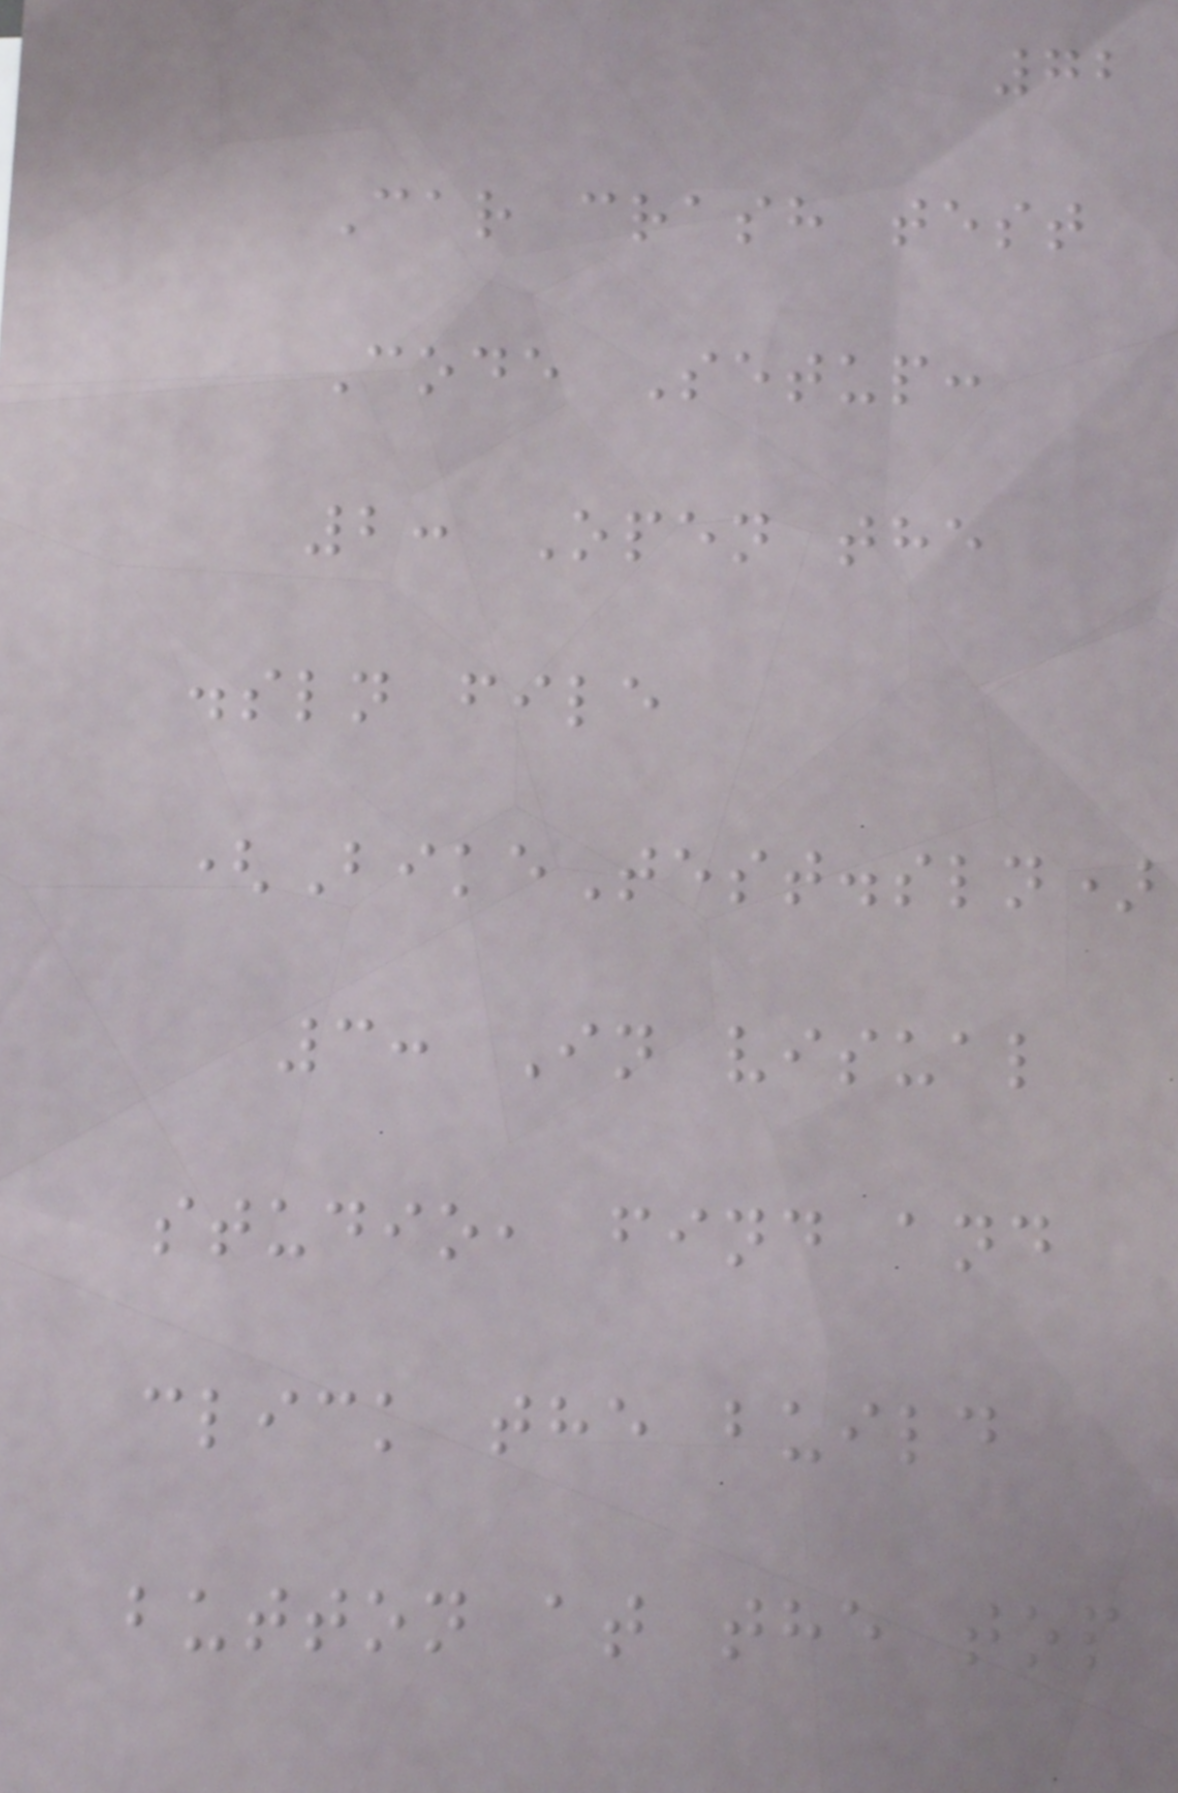72
Car crash test
Code Setup:
2: Open the
.sln file
(BikeTest.sln)
3: In visual
studio, find and
click the build
button at the top
